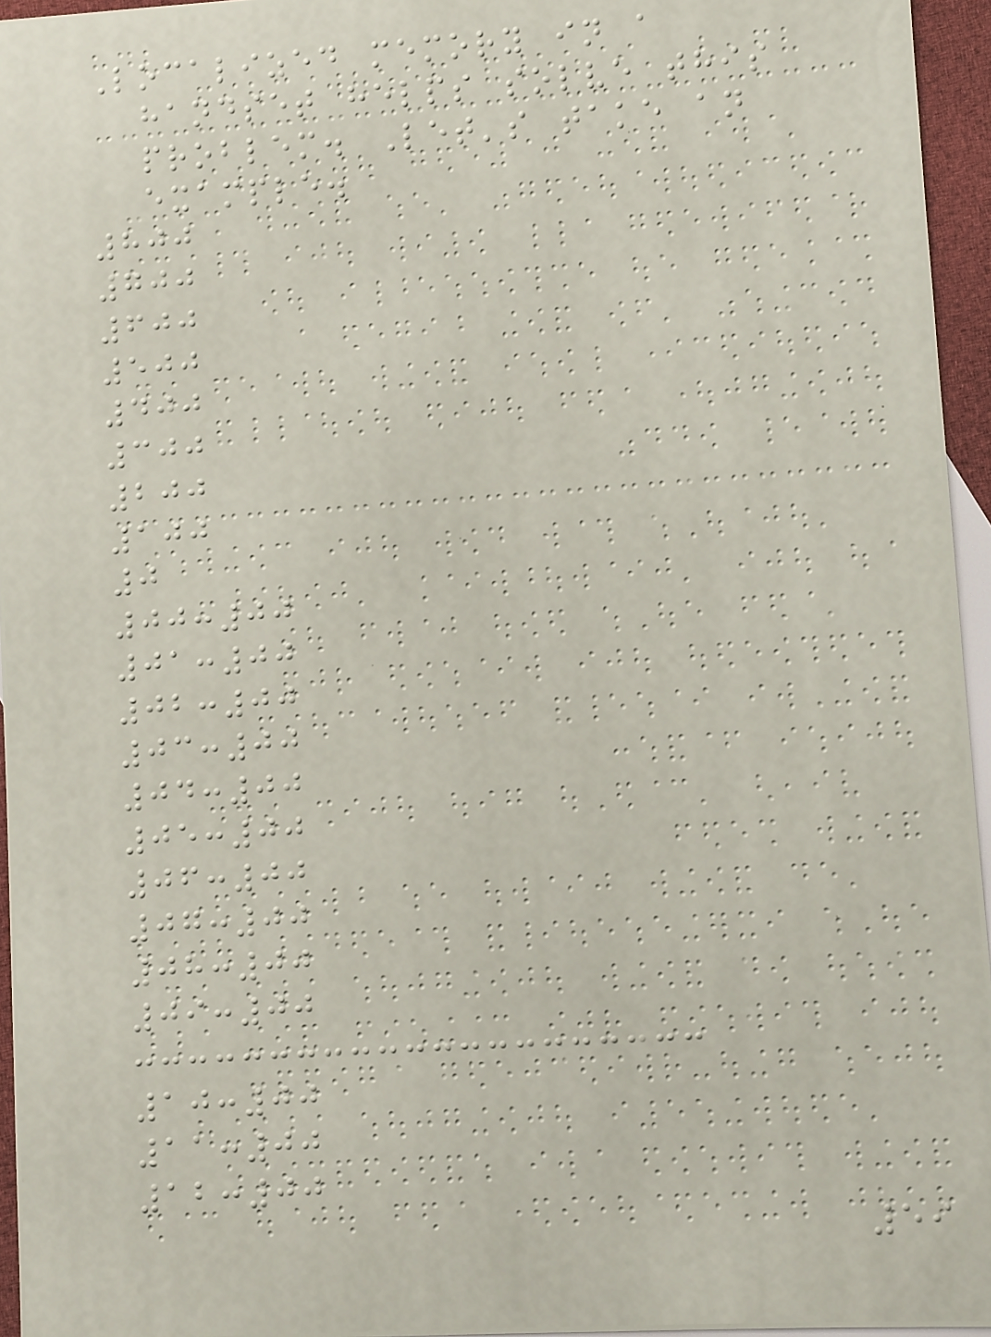Localized memory in a
handset helps solve this
problem. Let's take an
example.
800
700
600
500
400
300
200
100
0
00:00
01:00
02:00
03:00
04:00
05:00
06:00
07:00
08:00
09:00
10:00
11:00
12:00
59
